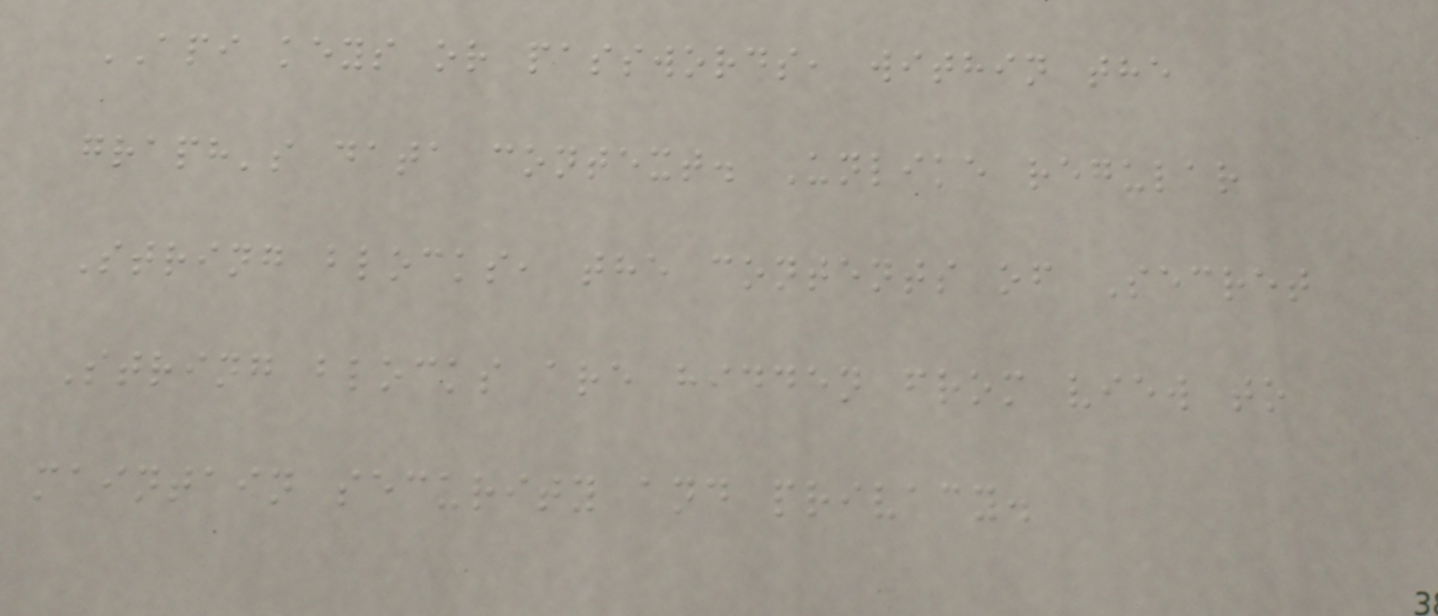API keys or passwords, within the
graph's data context. Unlike regular
String blocks, the contents of Secret
String blocks are hidden from view to
maintain security and privacy.
